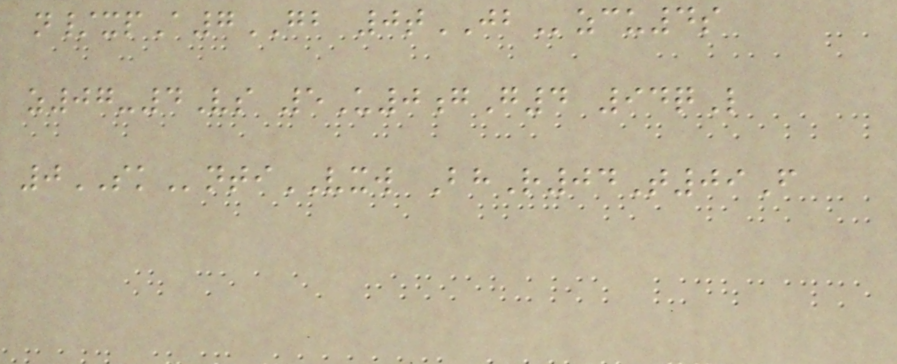n/xpA7GB 0tJBzcu4s
z07-4Vs 5U0gG4 94qL
0SKntiVXW BhR04T09F
